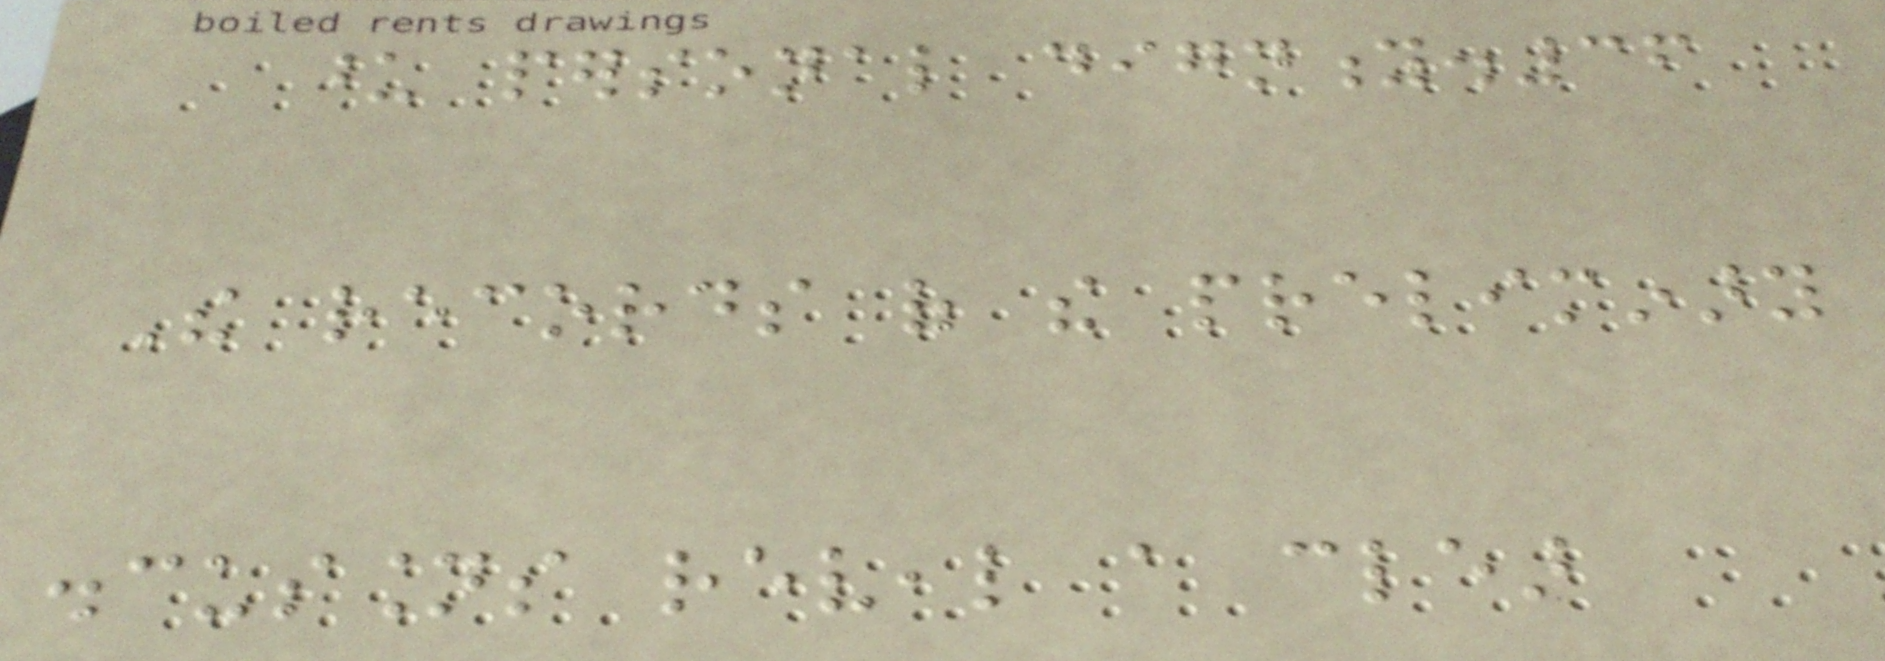upon personal dignity.36
The records of the preliminary
discussions reveal a clear
